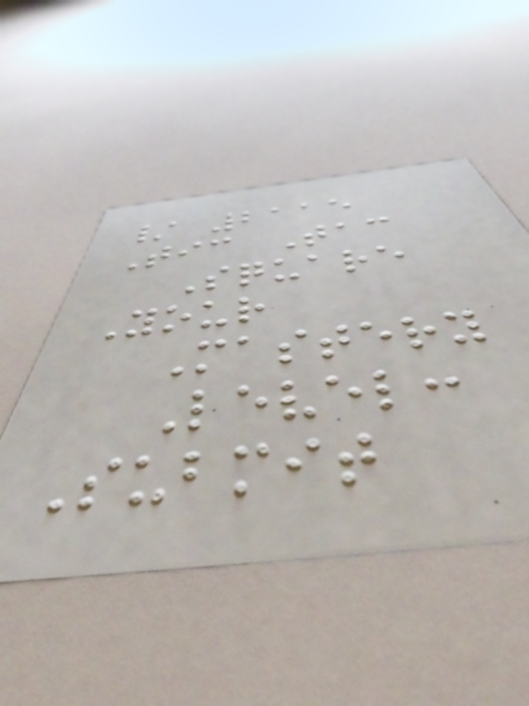/ 2115
Tic Tac
Square
Your
Mastery
Level:
Submit
